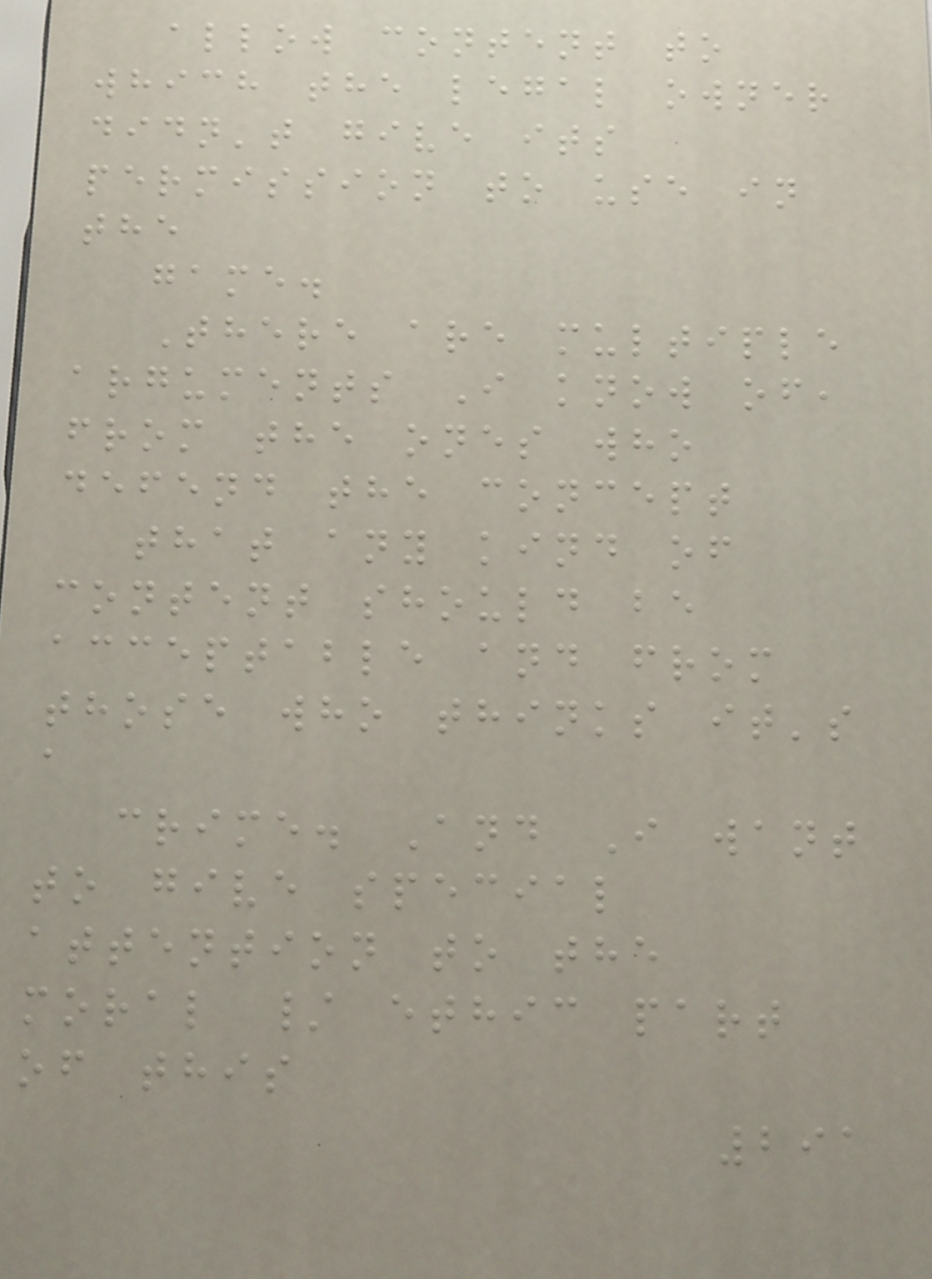allow content to
which the legal owner
didn't give its
permission to use in
the
game.
There are multiple
arguments I know of,
from the ones who
defend the concept
that any kind of
content should be
acceptable and from
those who thinks it's
a
crime. And I want
to give special
attention to the
moral / ethic part
of this
291
